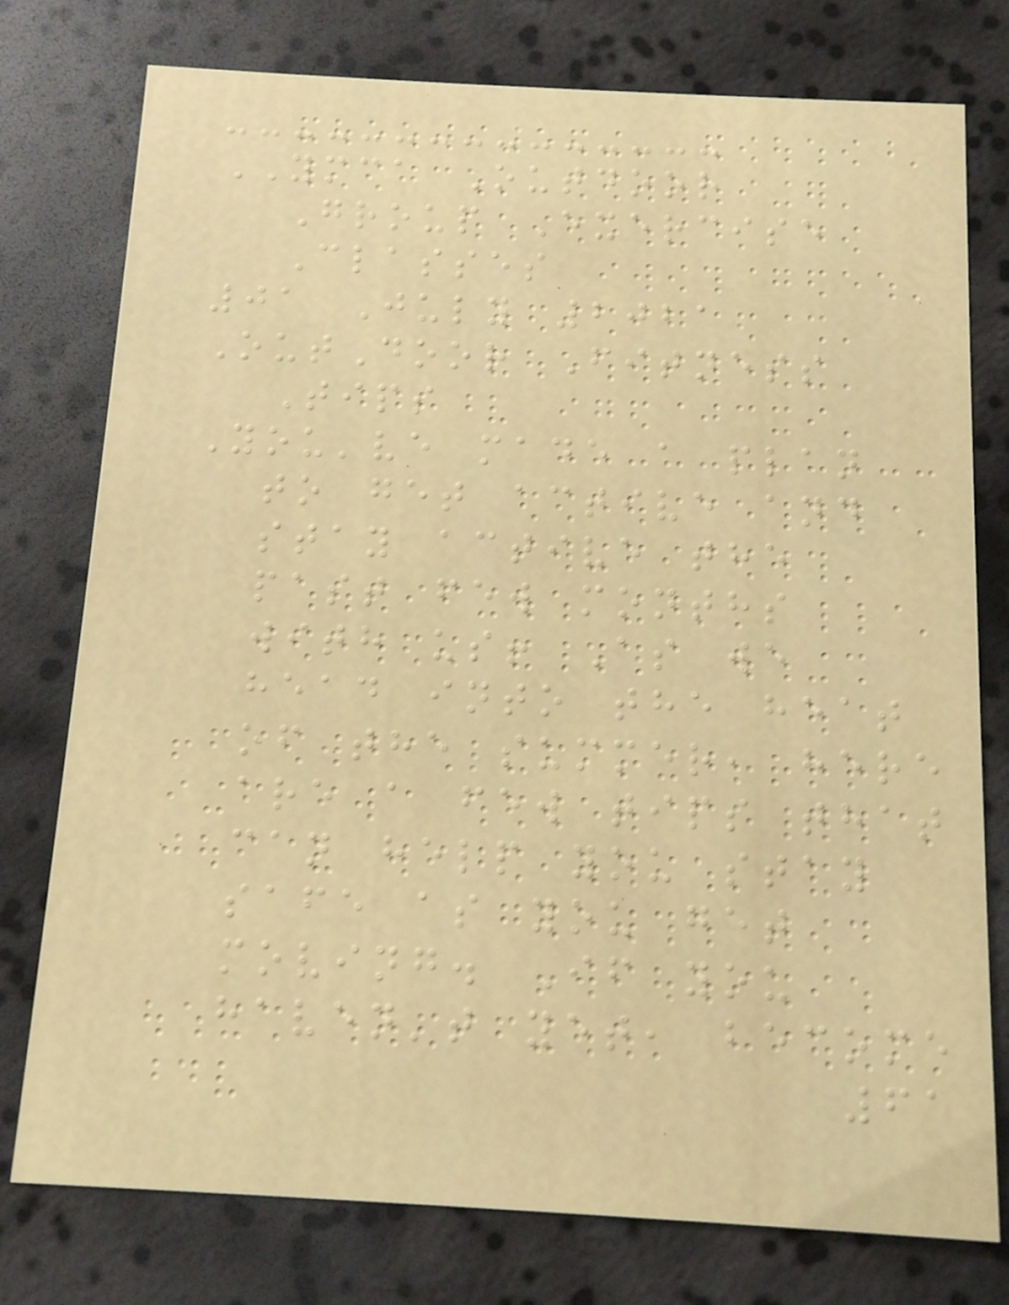YMCA Outdoor
Group Exercise
Classes
01 July 2021
OutDoor Fitness
Tips
You've made a plan
to get active and
stay active the
past few months
with us! As we
head into the heat
of the summer, here
are a few tips that
can help you stay
safe as you get
moving. If you
haven't yet, become
61
